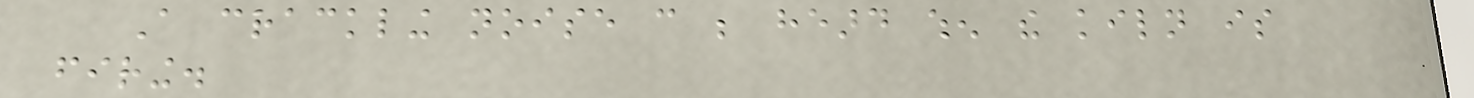A crackling noise can be heard when the kiln is
firing.
